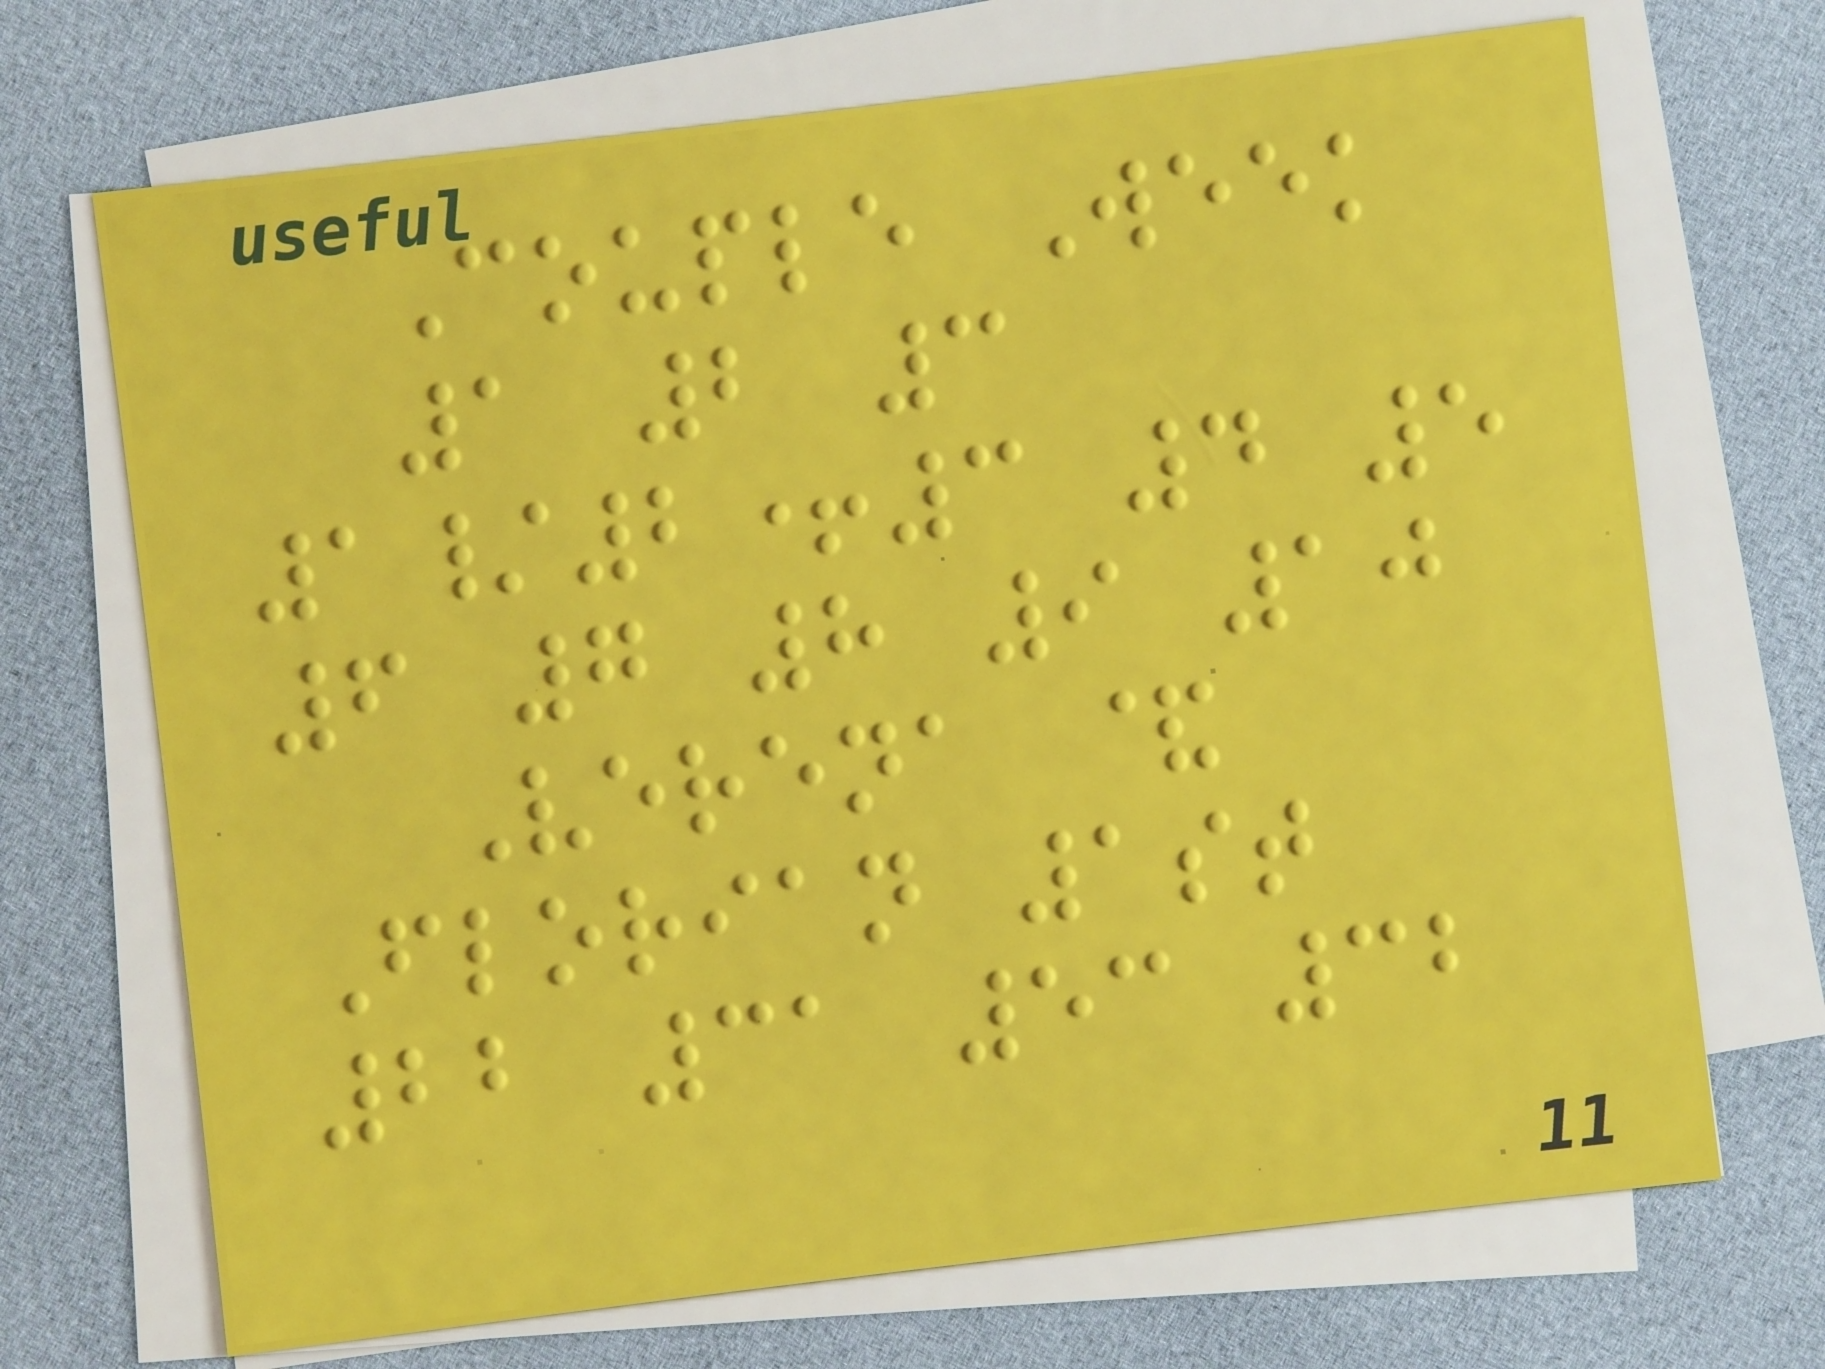Couple Week
1 2 3
1/2+3 4 5
6 7 8 9 10
Verena &
Florian 1st
22 31 53 32
